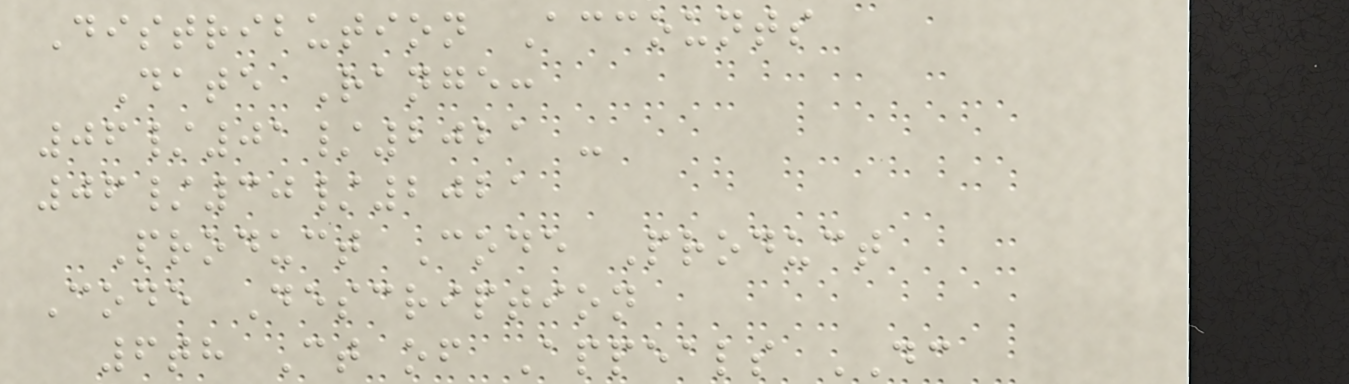Distribution Accounts
Date Range:
06/01/2021 -
06/30/2021
Product Code Product
Code Description
6th Ct of Appeals DC
